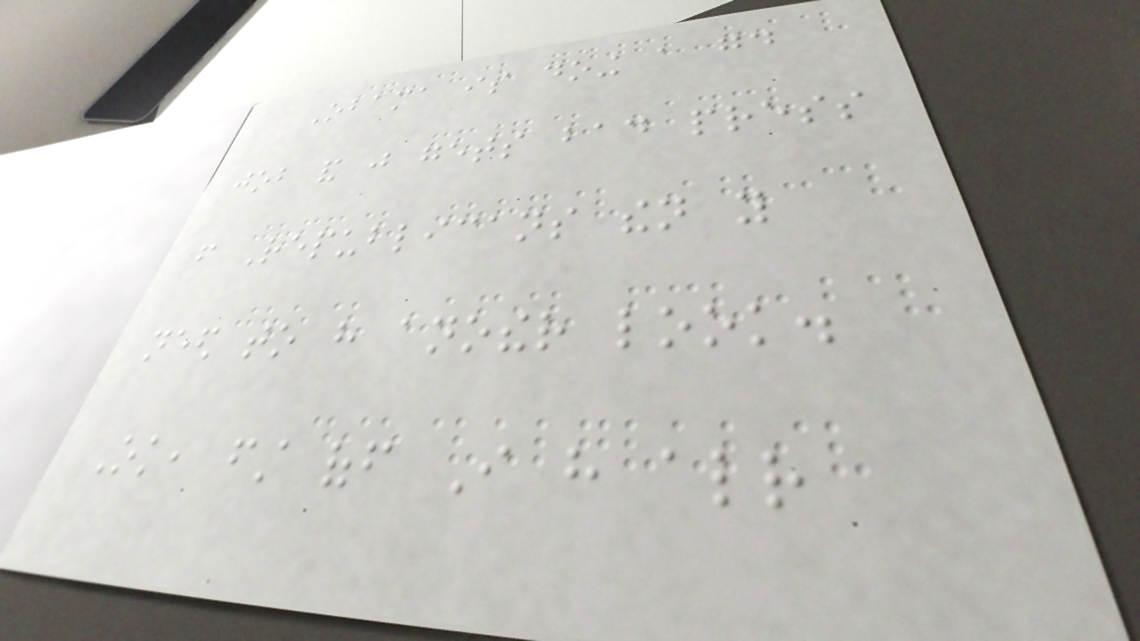Obama is doing a good
job and just gets bad press
from Republicans then you
need to have another look.
Ok, first off I have already
